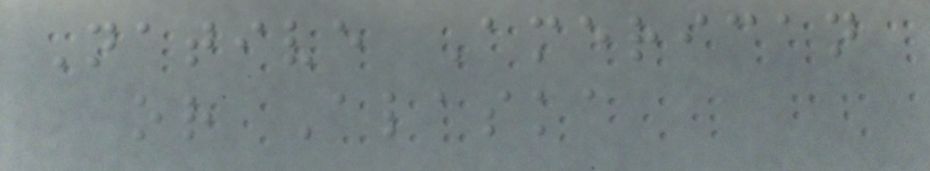Native American
or Alaska
